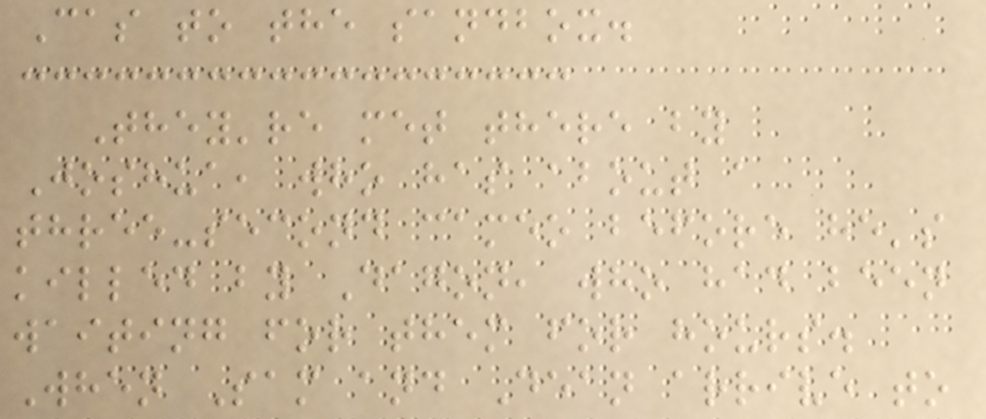Cas to the sandbox.
They're met there by
Joshua, who has about a
three-second cameo before he's
killed by Dagon, who had been
waiting for them for hours.
When Sam and Dean arrive to
